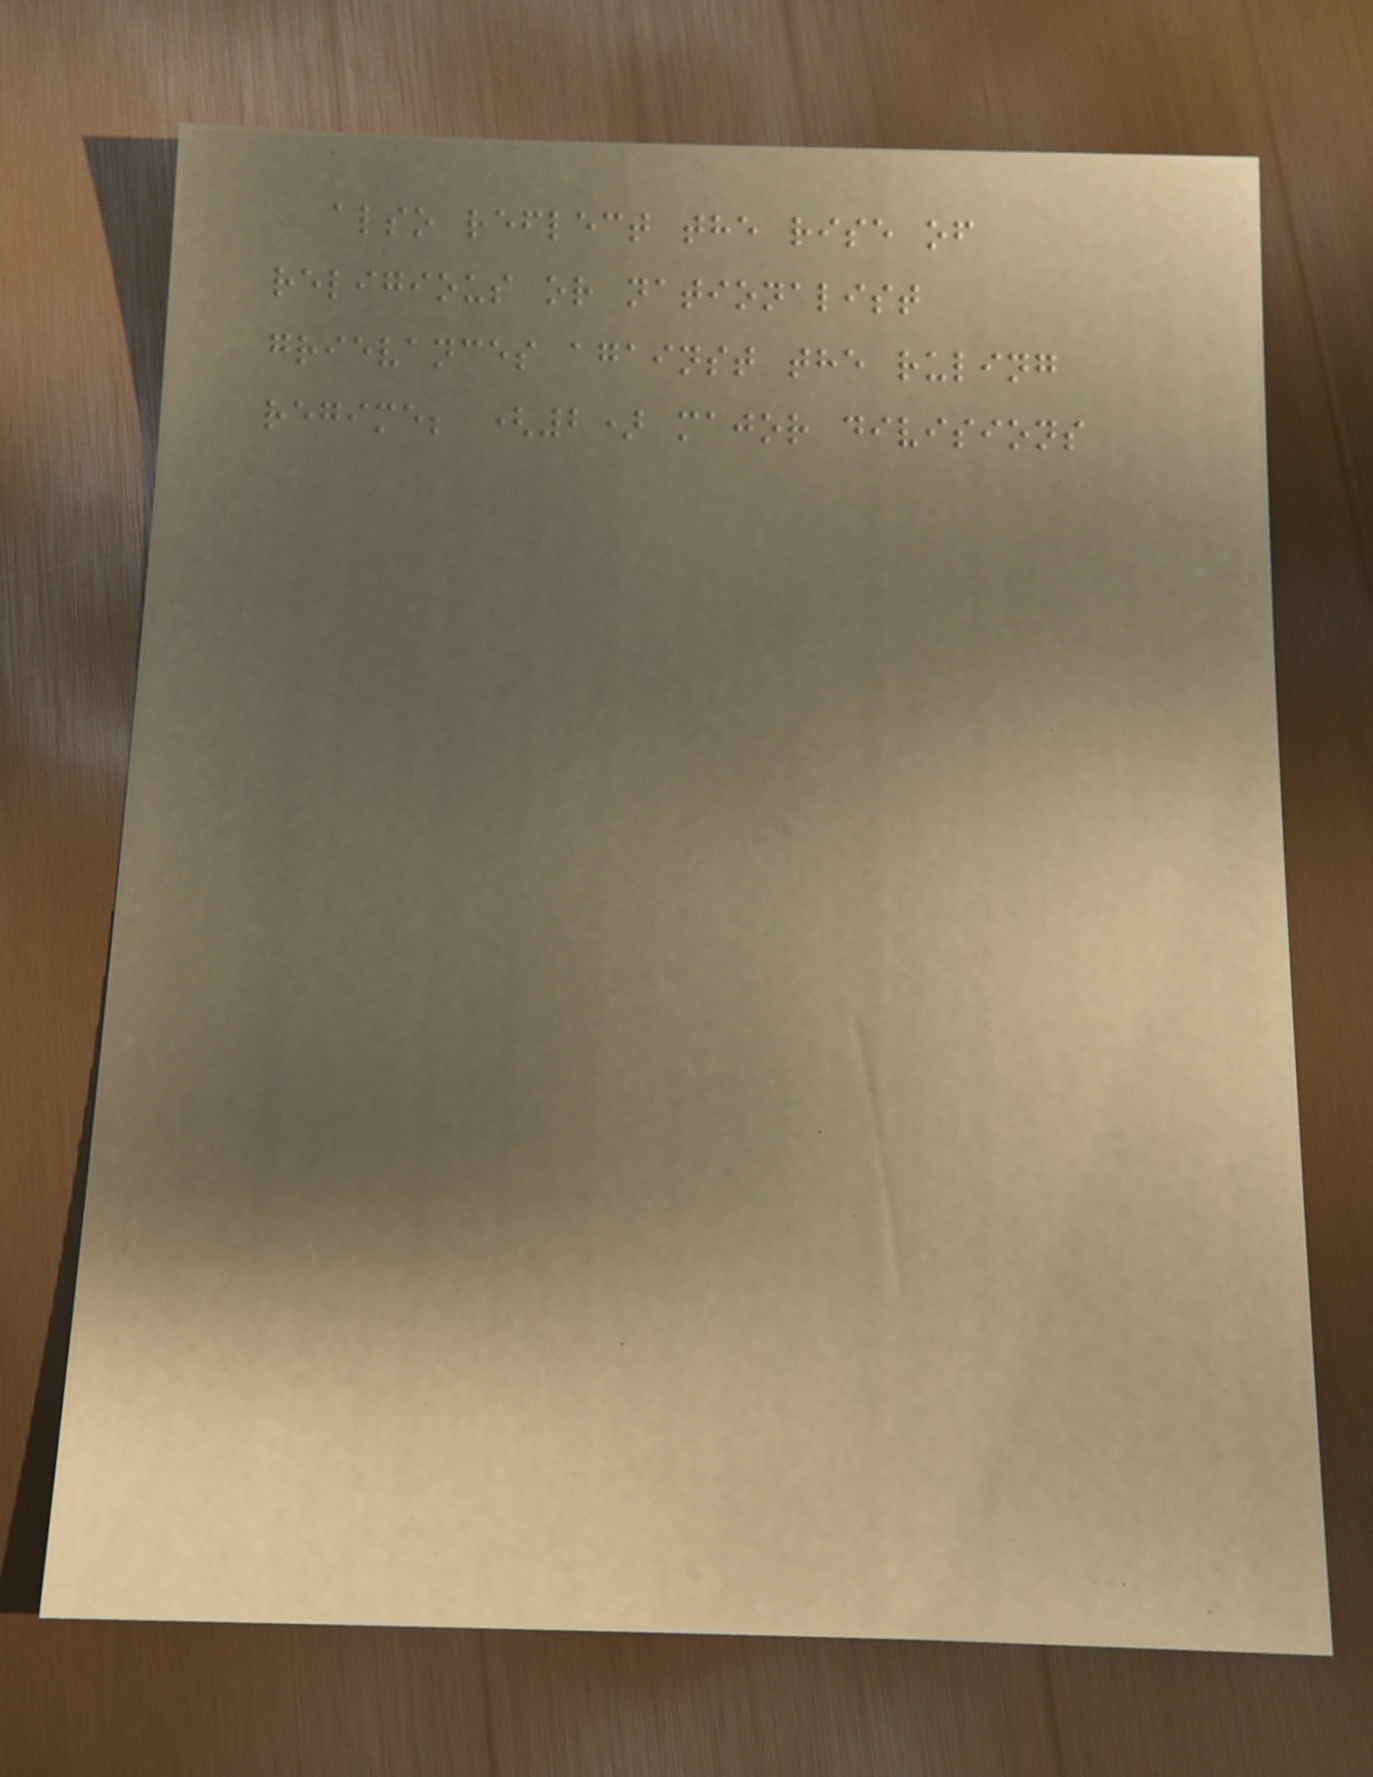also reflect the rise of
religious or nationalist
grievances against the ruling
regime; (2) major divisions
